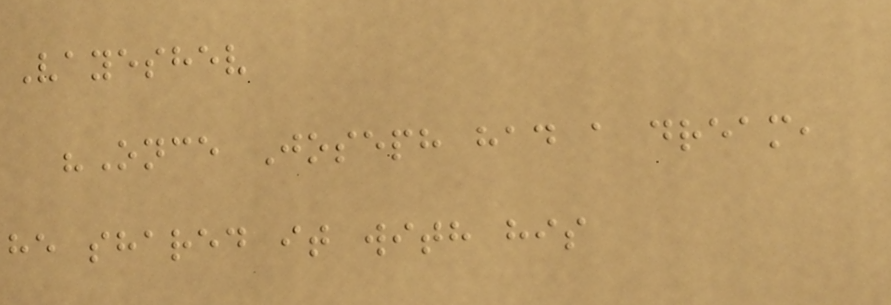Vayeshev
"Once Joseph had a dream,
he shared it with his
